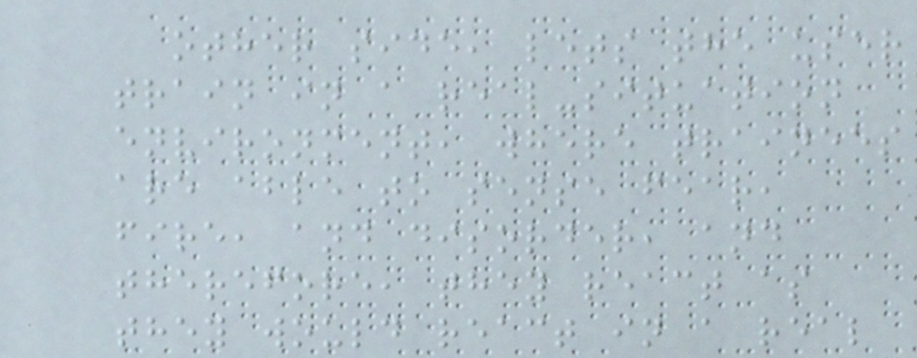other side, lets the user
train in a real-situation
environment, where trainees
are able to sense fear,
fire, and disorder, and
therefore, they react as
they would react in a real
